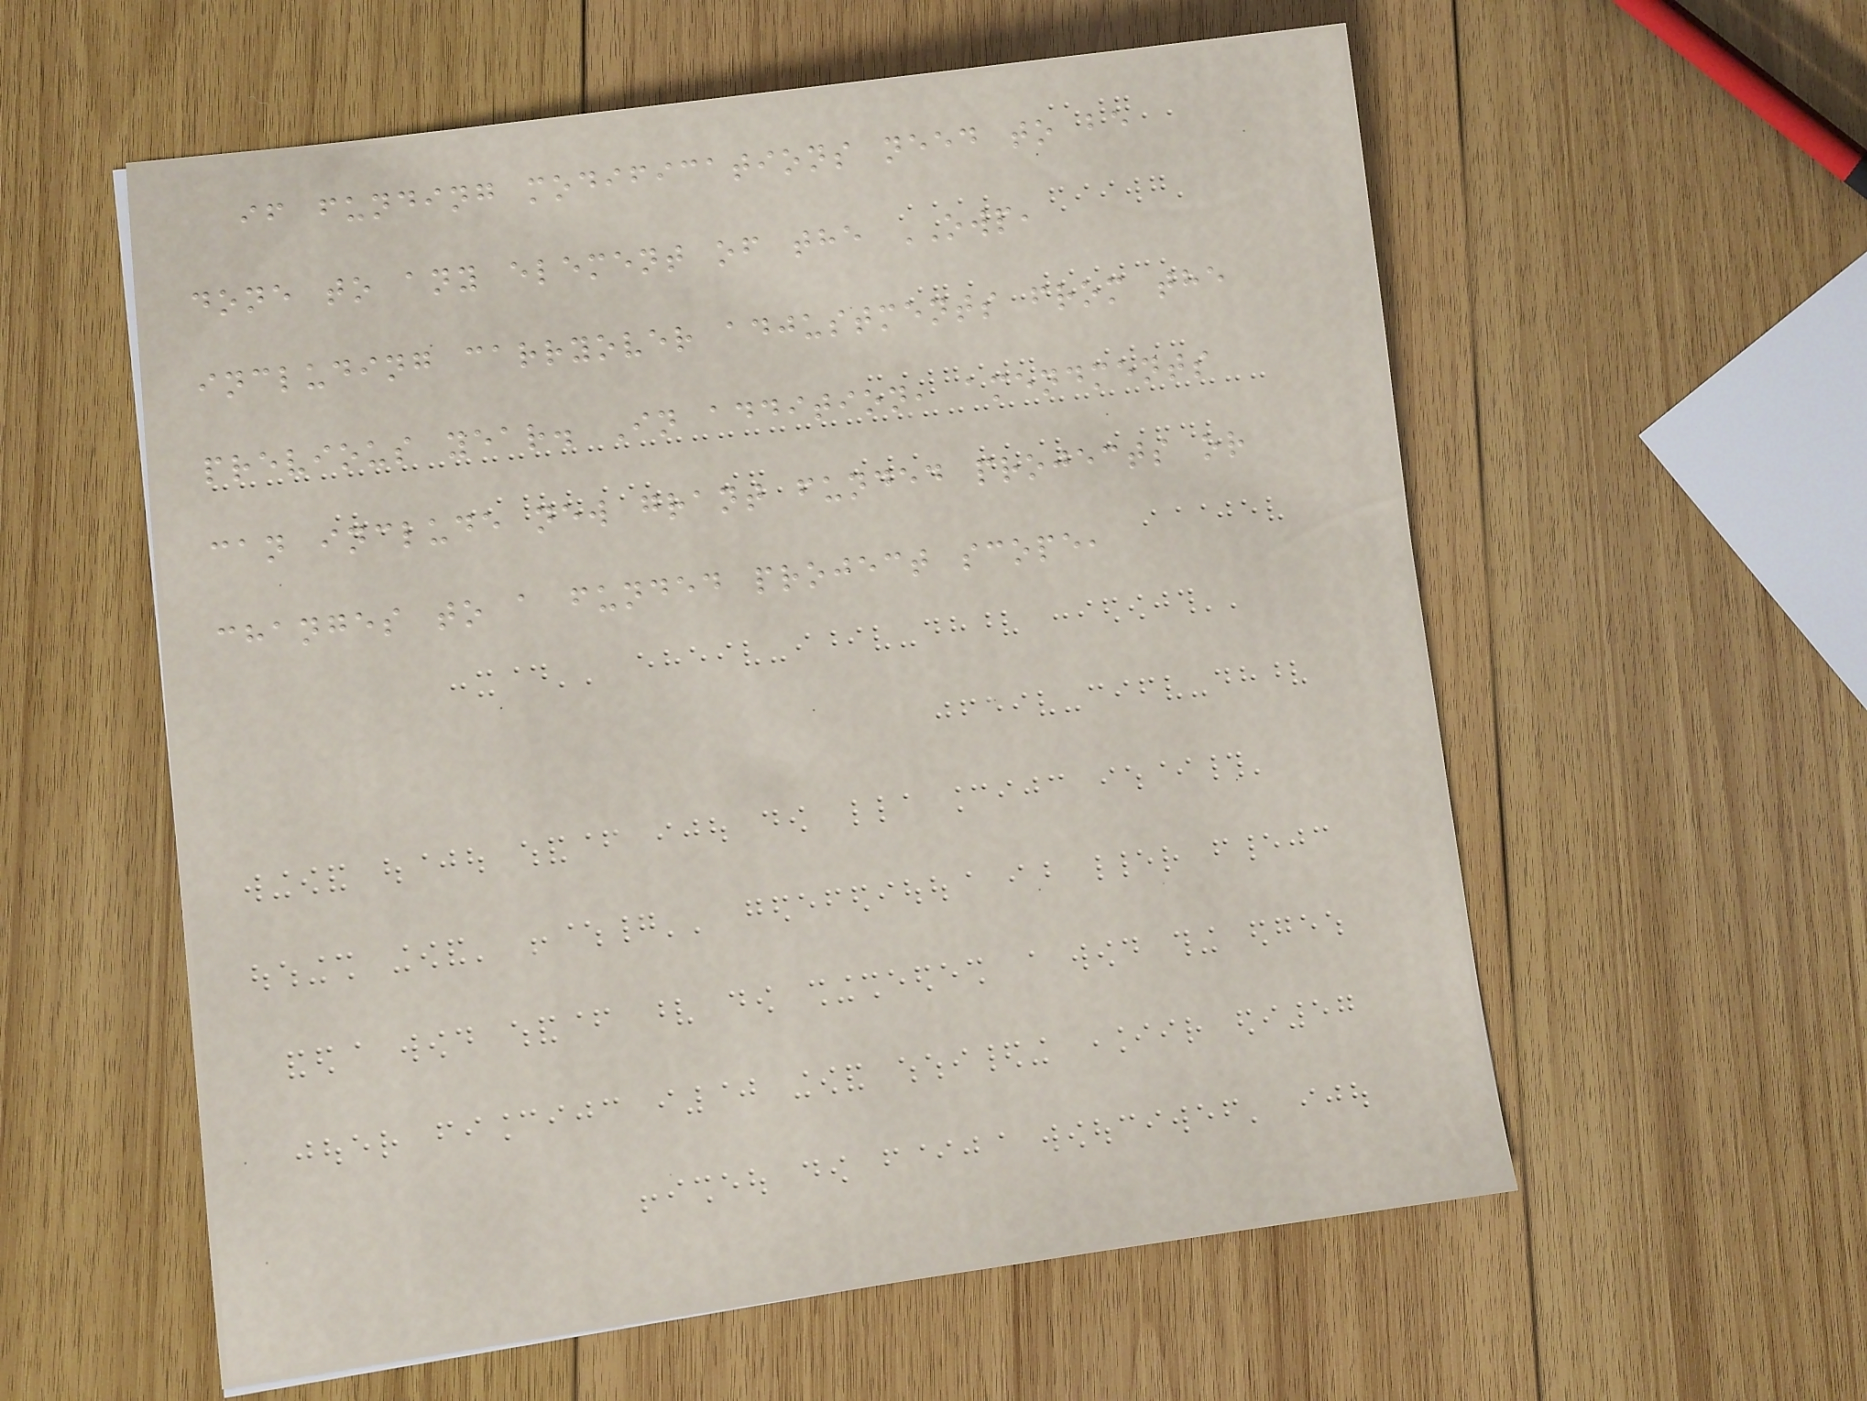if funding modifications need to be
done to any element of the OWP,
including carryover adjustments from the
previous year. In addition, amendments
can include new grant funded projects or
changes to a funded project scope,
